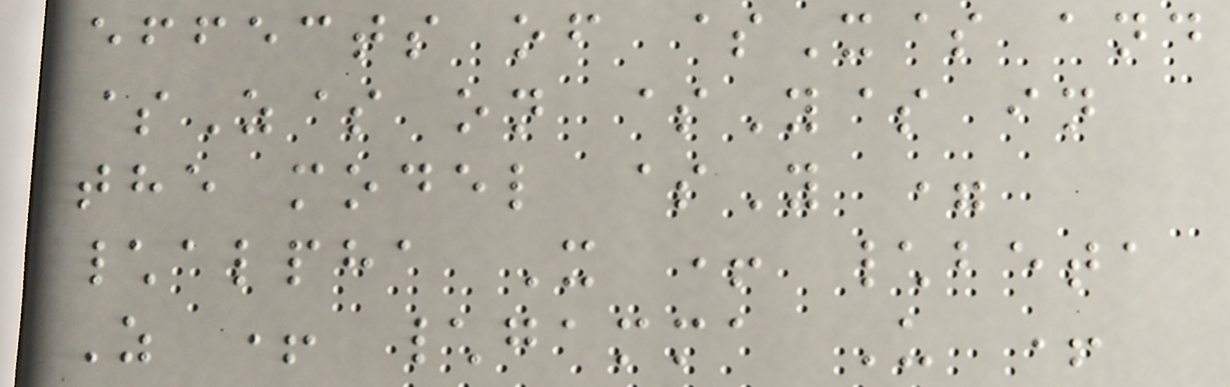effects of $X$ and
$Z$ on $Y$ in
the model $Y =
\alpha X + \beta
Z + \gamma U +
